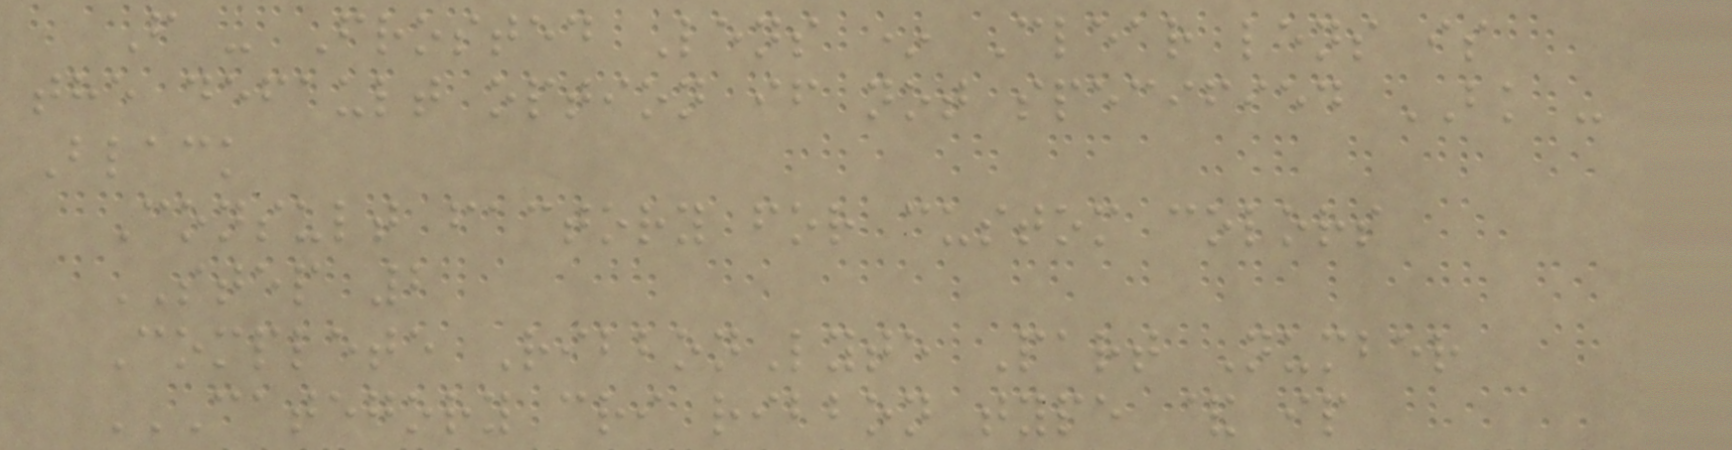F - Frosted Lens * Clear lens is
the default option if not specified BK -
Black
Consult factory for custom colors
STEP 2
Complete RibbonLyte Part Number
CATEGORY CRI RIBBON TYPE & IP
